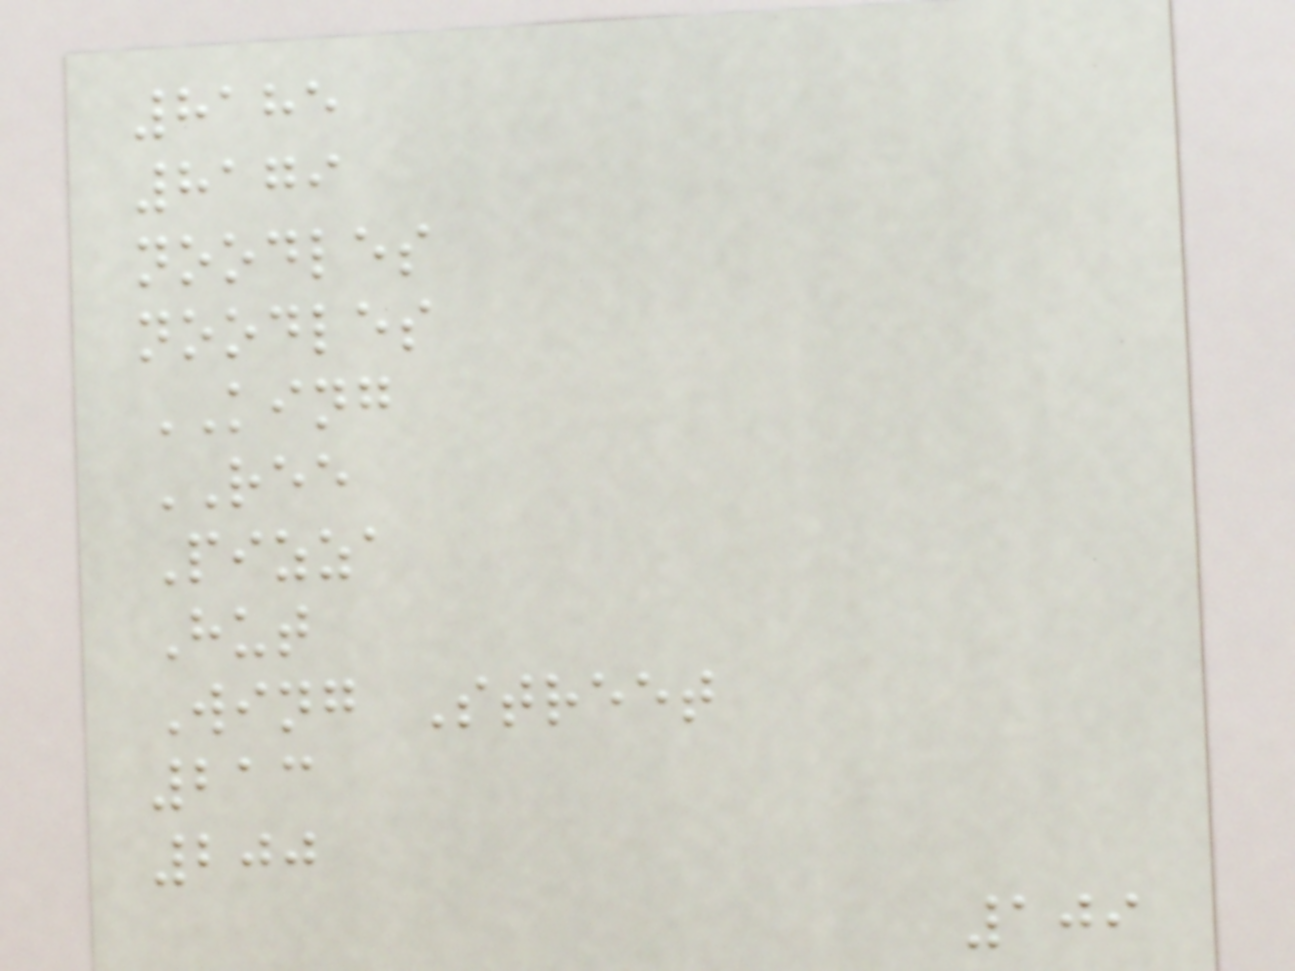8185
8179
noodles
noodles
KING
REE
Pizza
Hut
Wing Street
213
200
109
